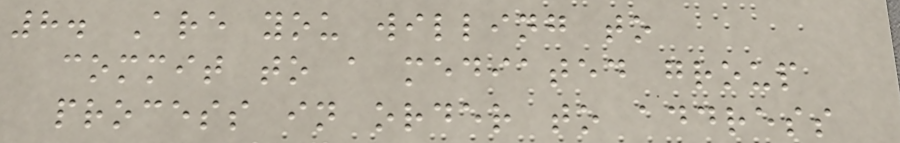8. Are you willing to
commit to a mediated group
process in order to address
